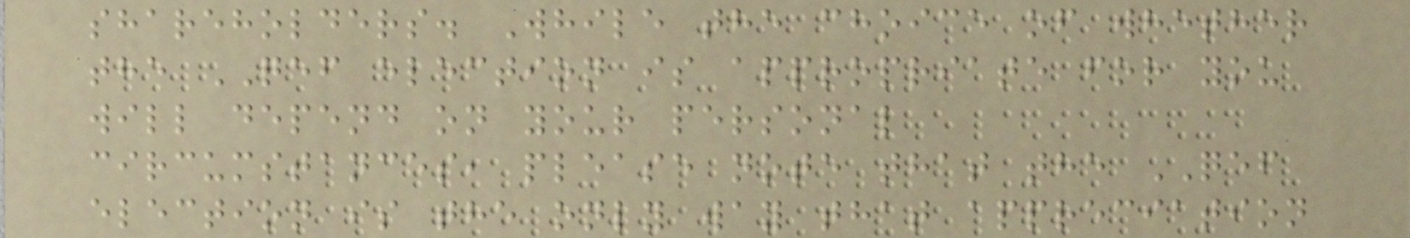shareholders. While the choice of whether
the QEF election is appropriate for you
will depend on your personal
circumstances, please note that the QEF
election is the only way that appreciation
